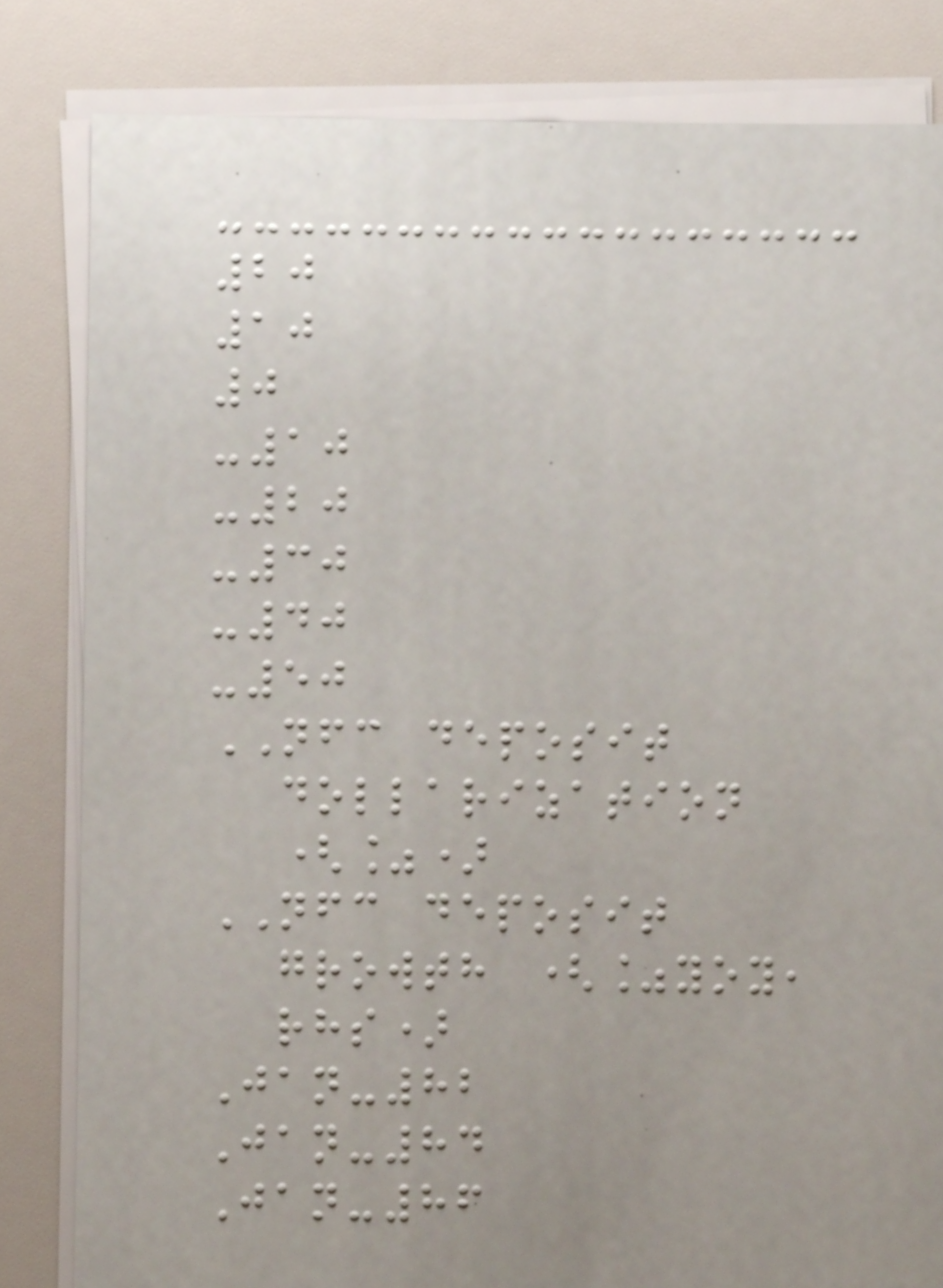20
10
0
-10
-20
-30
-40
-50
NFC deposit
dollarization
(%)
NFC deposit
growth (%yoy,
rhs)
Jan-82
Jan-84
Jan-86
